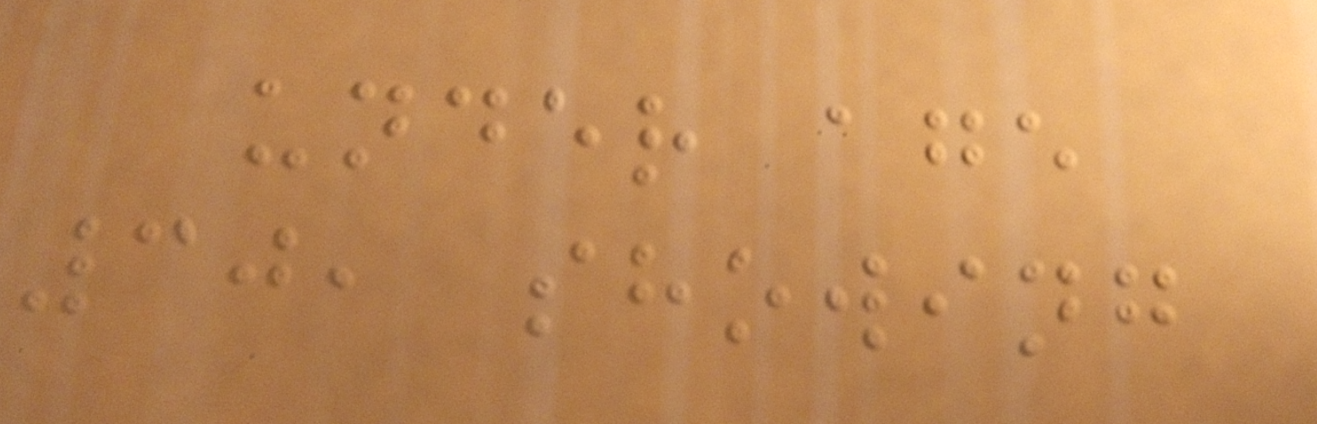under age
30, showing
